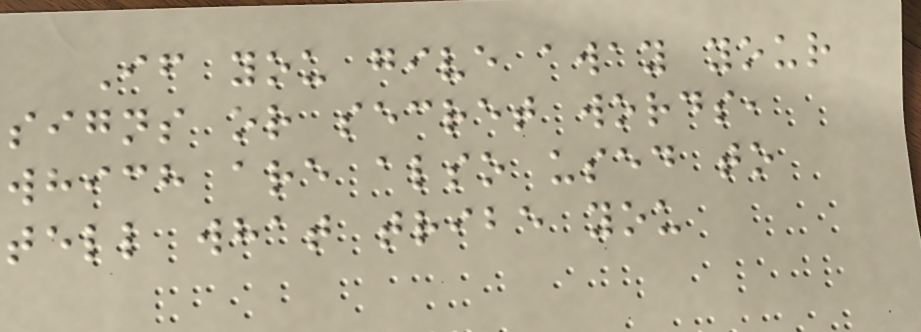If you give away your
signs or secret words,
which are also used to
tell what tribe you
